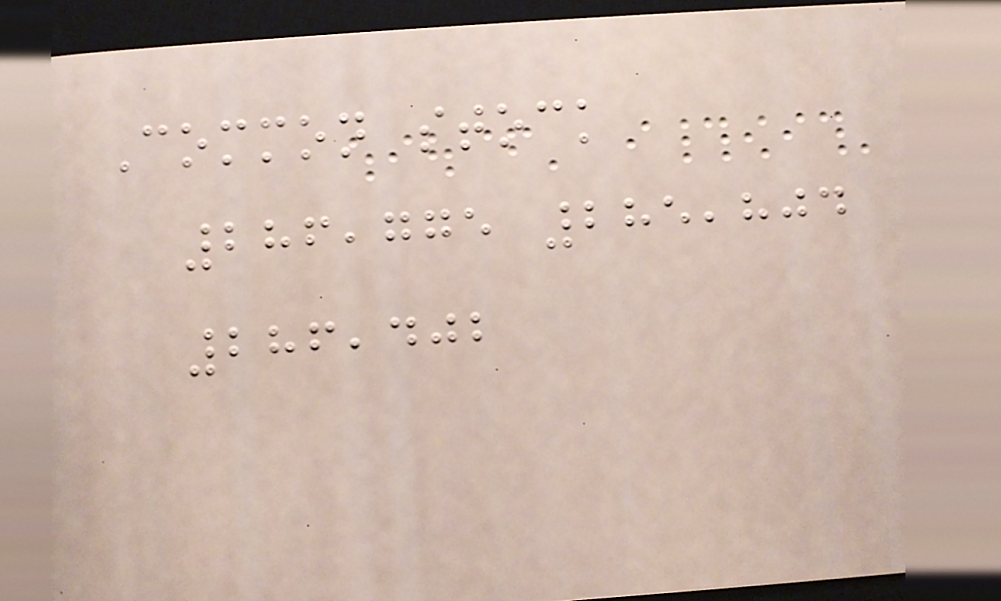Common stock
286,775 285,804
286,402
